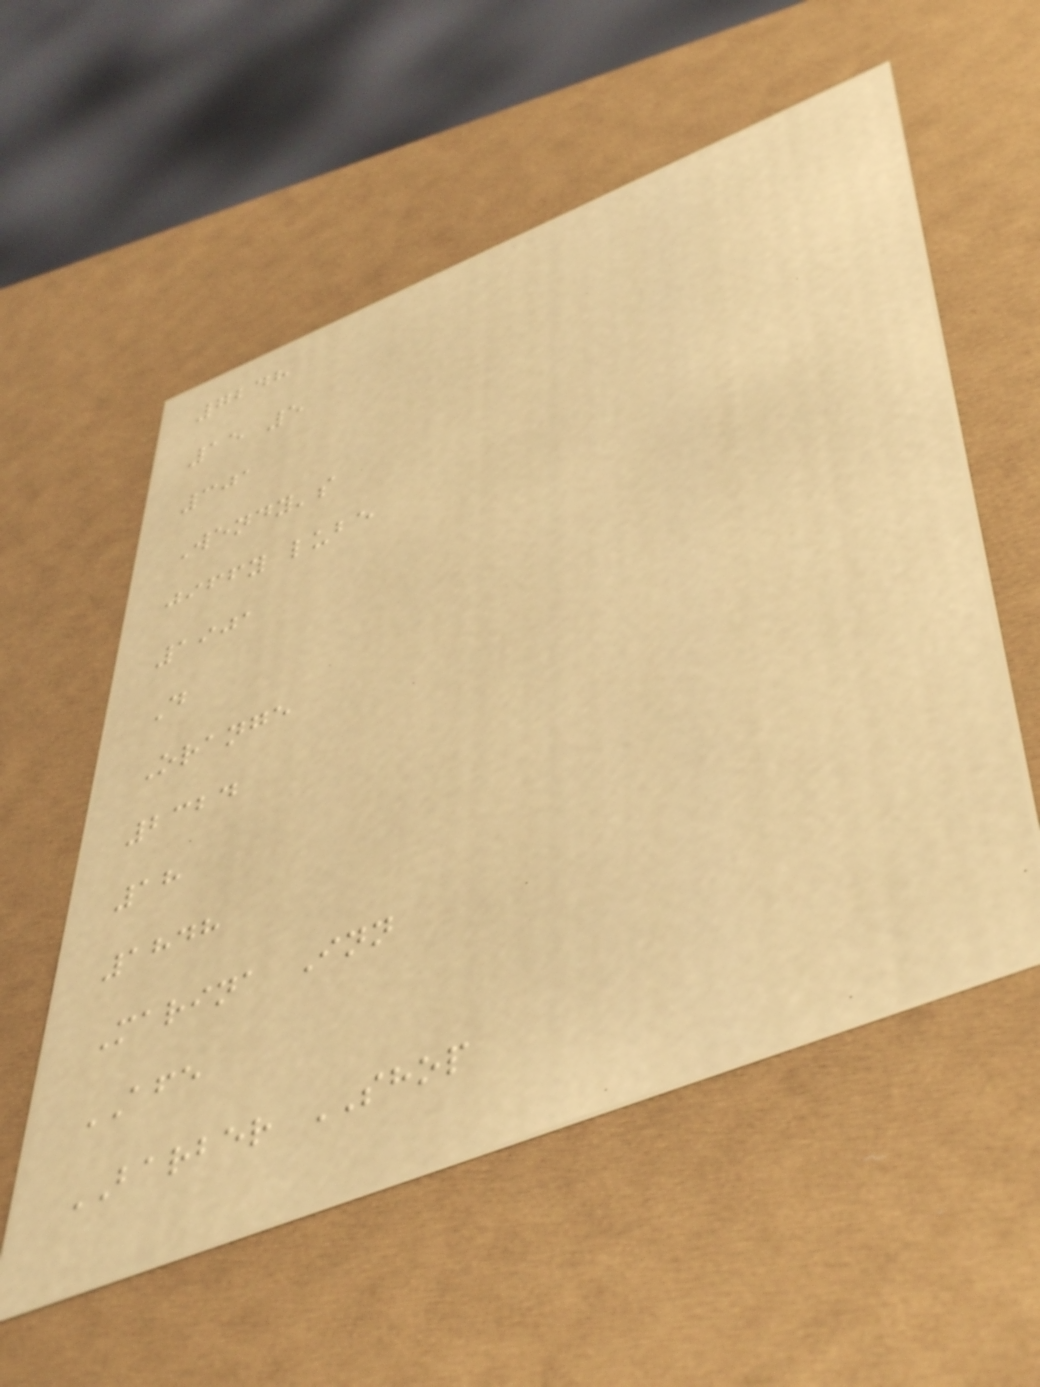7248
15 5
301
Wendy's
jiffy lube
1901
D
Orange
2324
18
1848
Marina Inn
AFE
BARBER SHOP
